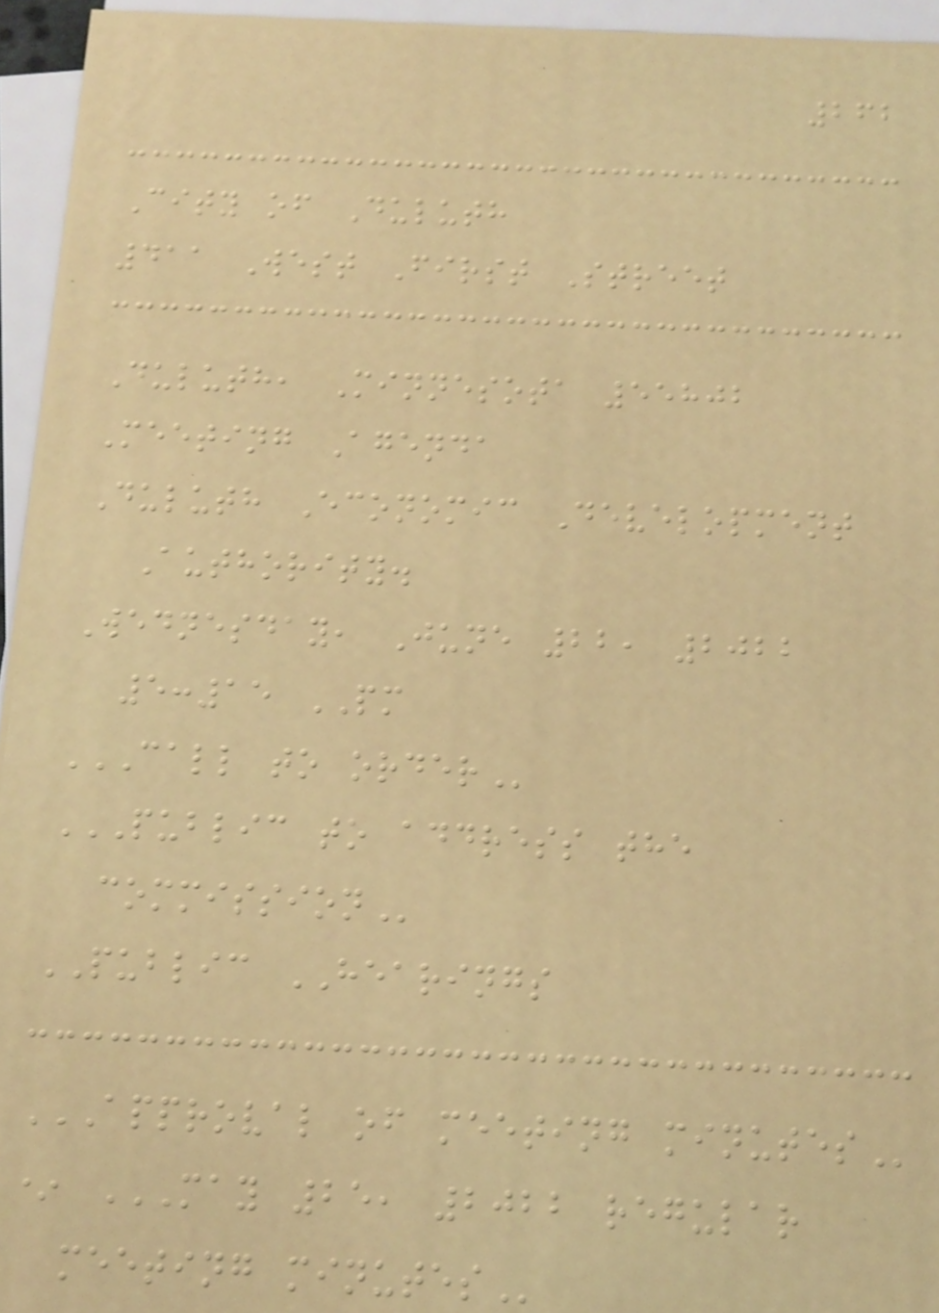262
City of Duluth
411 West First Street
Duluth, Minnesota 55802
Meeting Agenda
Duluth Economic Development
Authority.
Wednesday, June 22, 2022
5:15 PM
CALL TO ORDER
PUBLIC TO ADDRESS THE
COMMISSION
PUBLIC HEARINGS
APPROVAL OF MEETING MINUTES
* MAY 25, 2022 REGULAR
MEETING MINUTES
